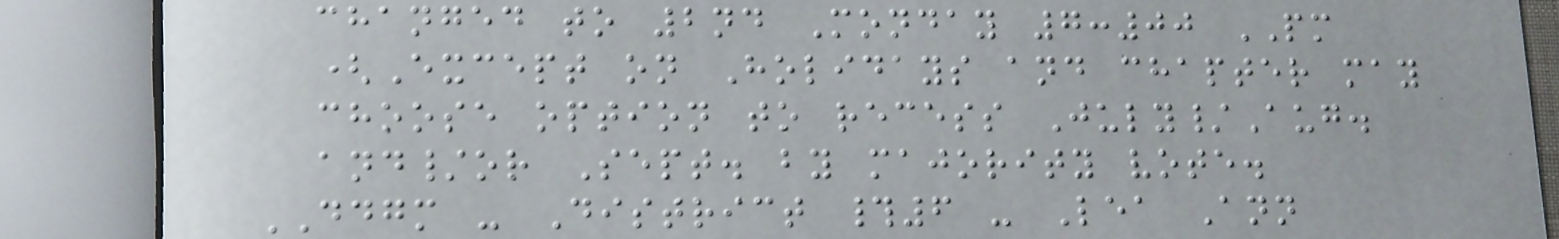changed to 2nd Monday 7:00 PM
(Except on Holidays and chapter may
choose option to recess July/Aug.
and/or Sept. by majority vote.
DDGM - District #6 - Lea Ann
